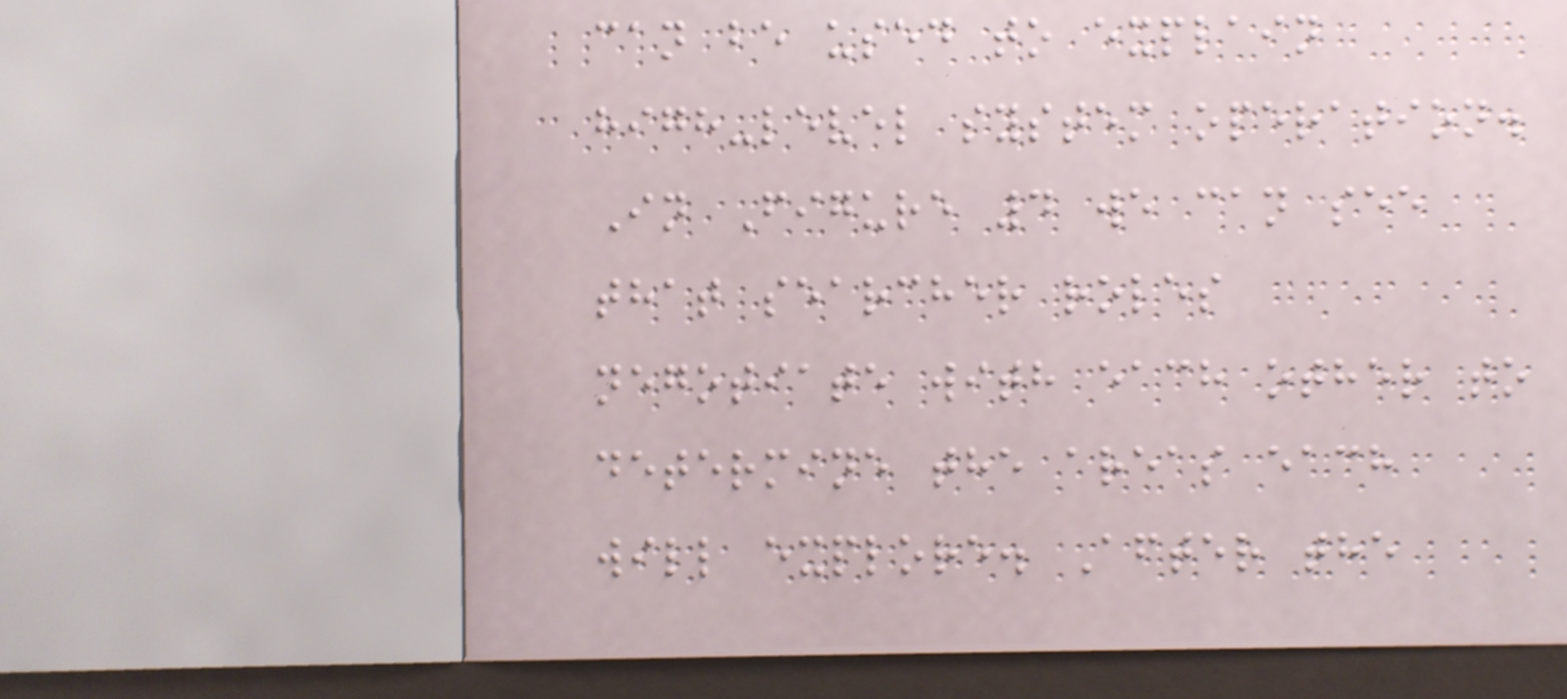can be used to explain
high-level system operation.
In Figure 4 we can see
that searcher roles
negotiate with each other to
determine the areas each
will explore. After the
